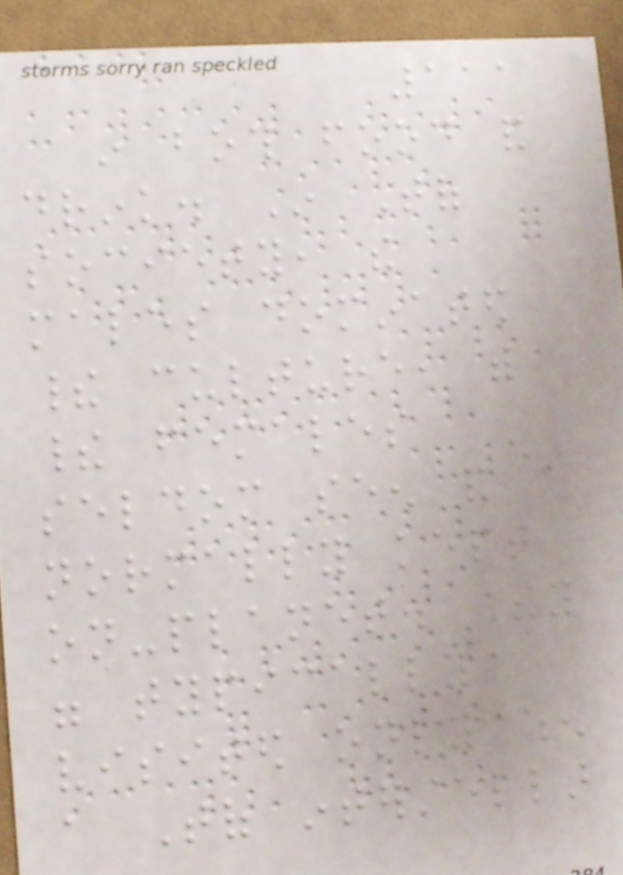111
in both food and
drink. In Tof
society, the
males dominated
their culture, with
their females
seldom seen and
normally kept
on-planet. They
were typically
visited only when
a Tof interstellar
